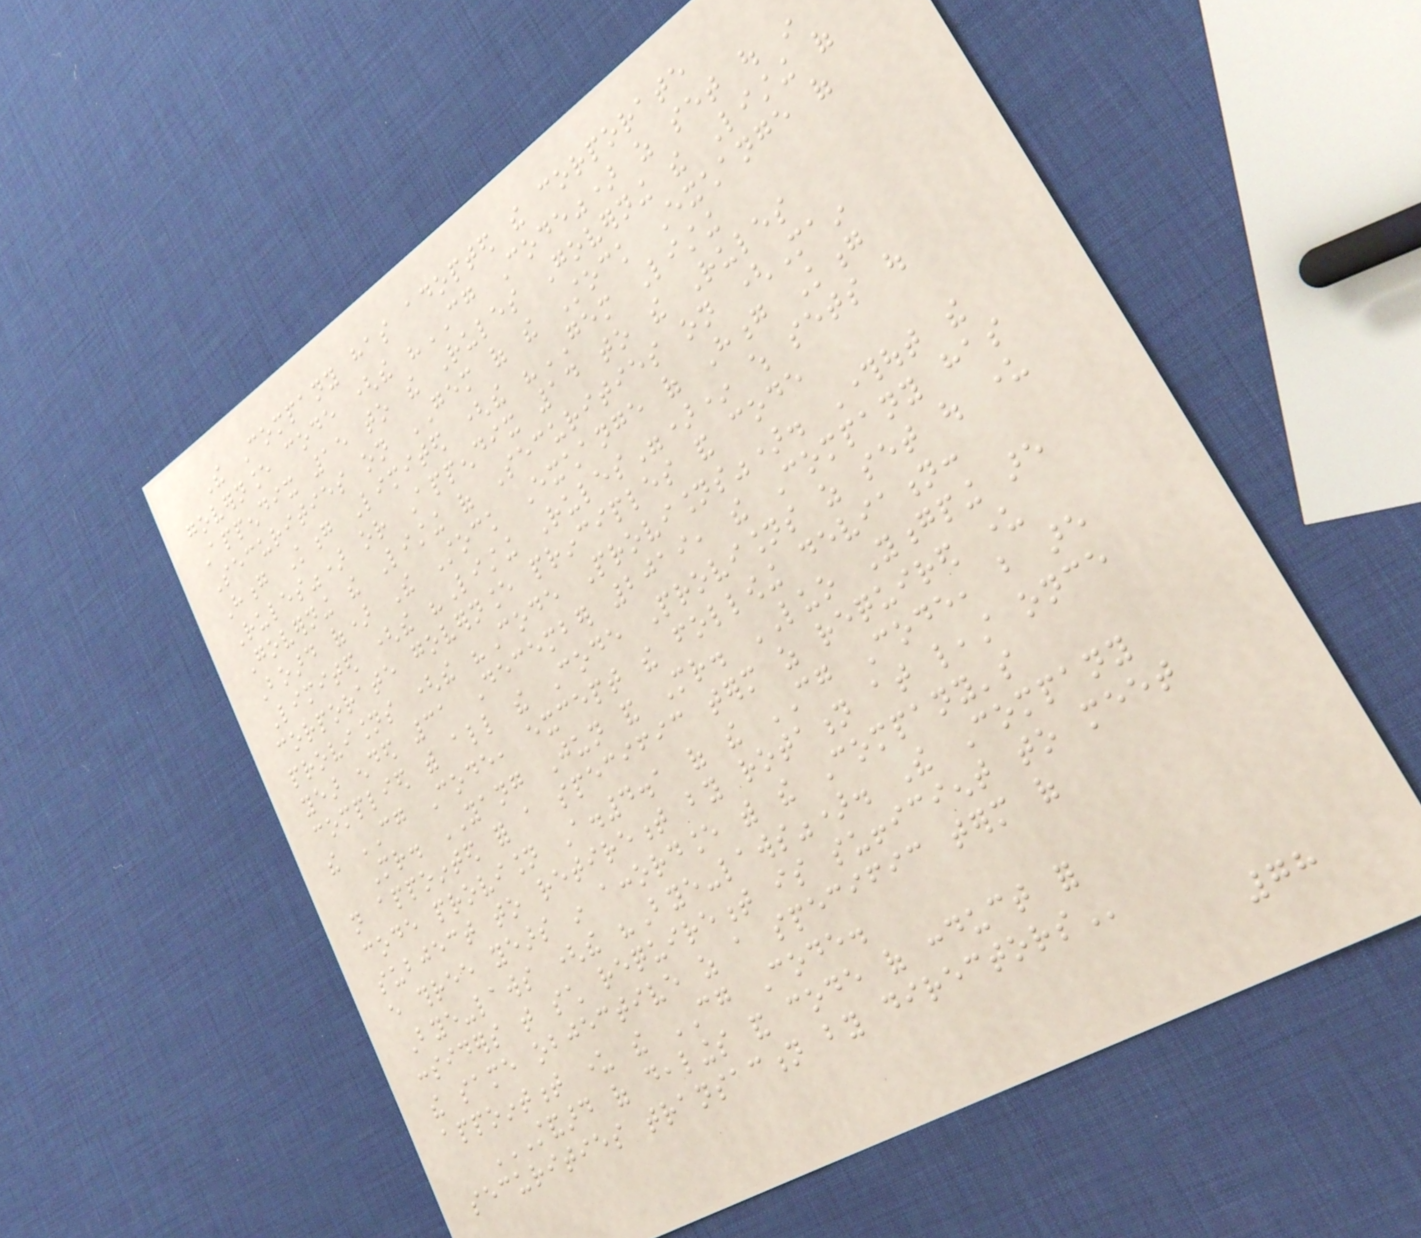The Company has adopted the corporate
governance code (the "CG Code") as set out in
Appendix 15 to the Rules Governing the Listing of
Securities on GEM of the Stock Exchange of
Hong Kong Limited (the "GEM Listing
Rules") or Appendix 14 to the Rules
Governing the Listing of Securities on (Main
Board of) The Stock Exchange of Hong Kong
Limited (the "Listing Rules")* which sets out
corporate governance principles and code
provisions (the "Code Provisions"). Throughout the
year ended 31 December 2019, the Company has
complied with all the Code Provisions as set out under
the CG Code, except the following deviation:
Mr. YANG Jun and Mr. LUO Yongping are
not appointed for a specific term as required under
code provision A.4.1 of the CG Code, but are
subject to retirement by rotation at least once
every three years in accordance with the Company's
Bye-laws (the "Bye-laws"). The Company
considers that such requirement is sufficient to meet
the same objective as a specific term of
appointment under the CG Code.
STANDARD OF DEALINGS AND CODE OF CONDUCT FOR
SECURITIES TRANSACTION BY DIRECTORS
78
